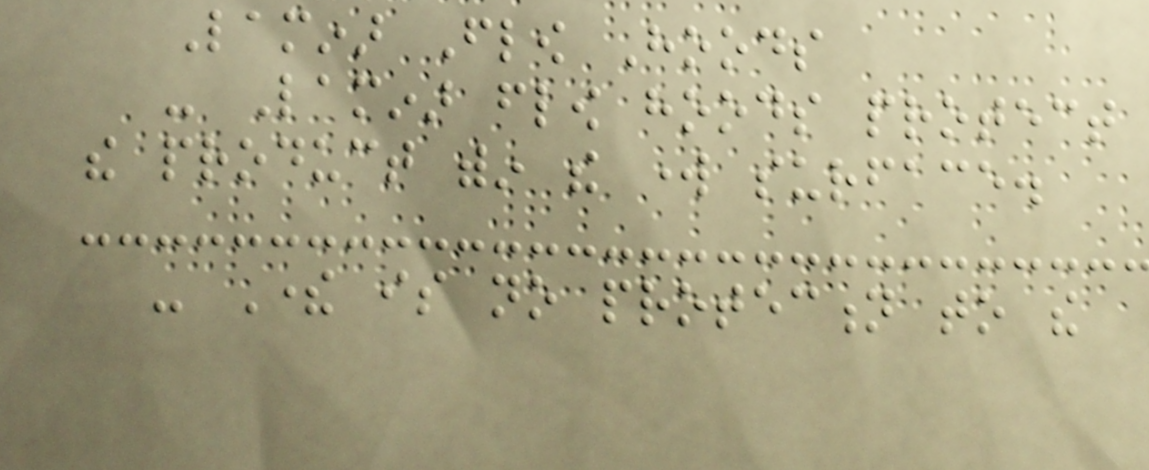Laminar Flow Hoods
- Laminar flow hoods protect
the product within the work surface.
- There is no protection to the
